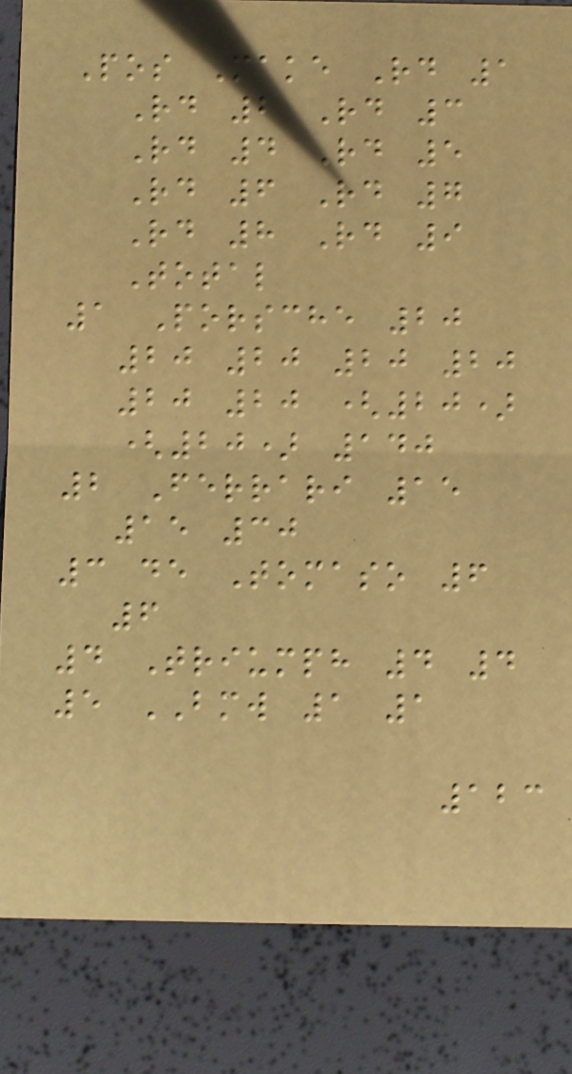Pos Make Rd 1
Rd 2 Rd 3
Rd 4 Rd 5
Rd 6 Rd 7
Rd 8 Rd 9
Total
1 Porsche 20
20 20 20 20
20 20 (20)
(20) 140
2 Ferrari 15
15 30
3 de Tomaso 6
6
4 Triumph 4 4
5 BMW 1 1
123
